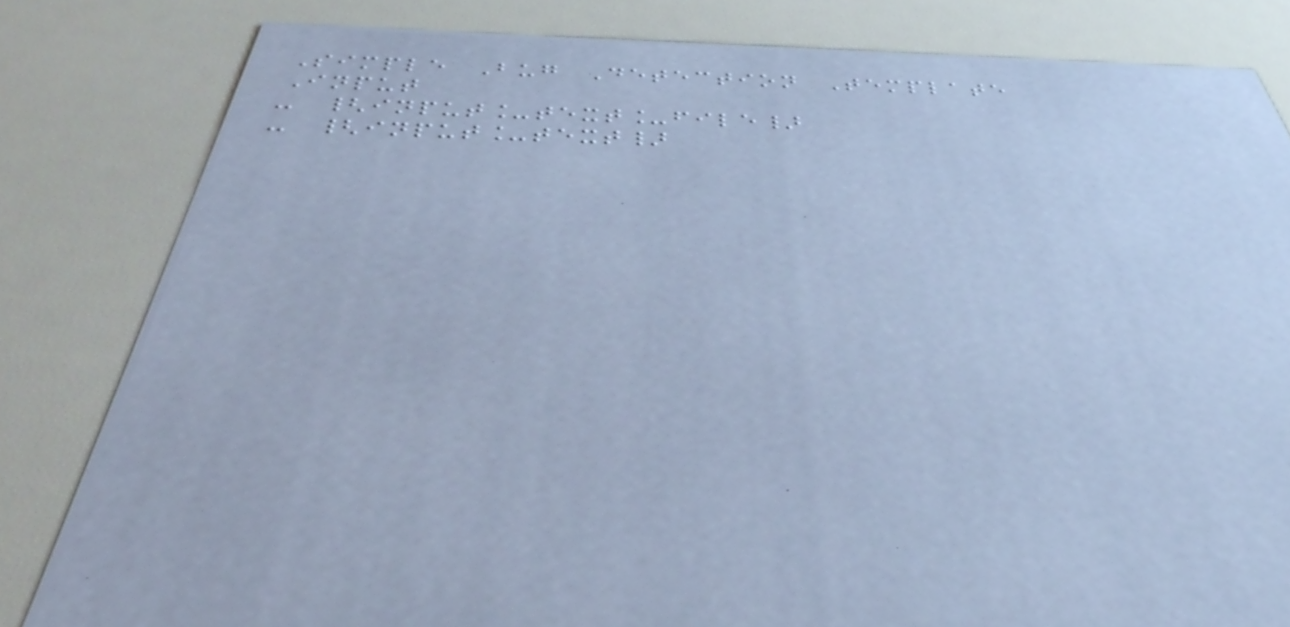Simple Bug Detection Template
Input
- {input_text_file}
- {input_text}
